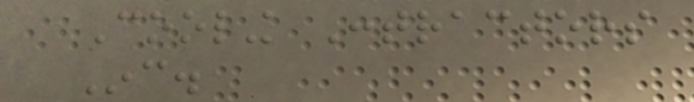Cooling Contractors
Inc.
